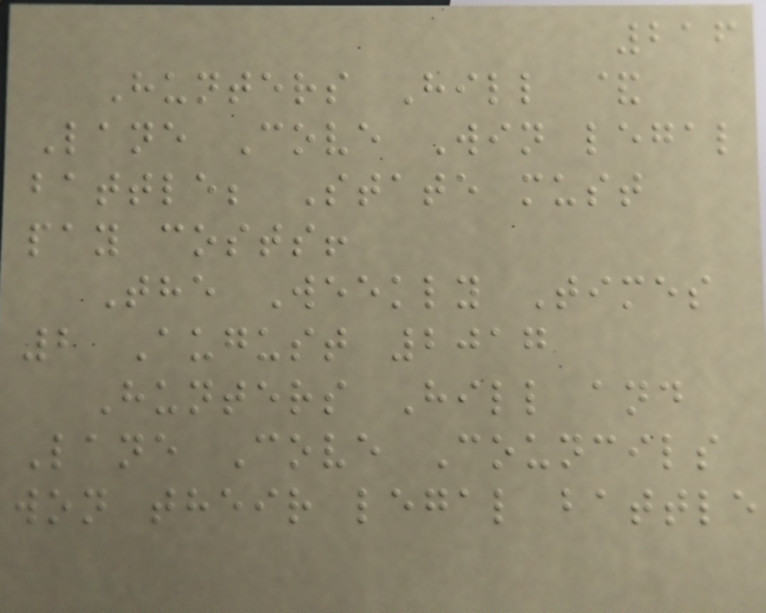216
Hunters Hill &
Lane Cove Win legal
battle; State must
pay costs!
The Weekly Times
2 August 2017
Hunters Hill and
Lane Cove Councils
won their legal battle
